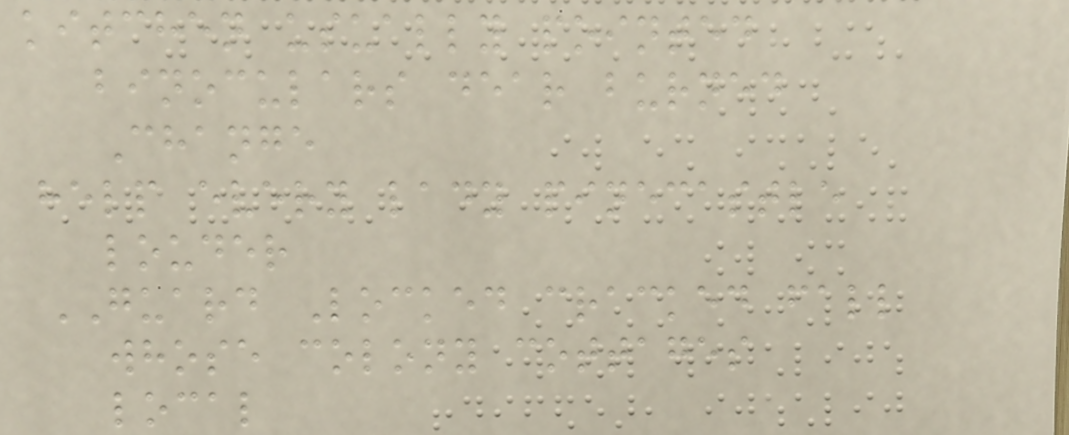kitchen usually pointed
binoculars dear burned
Change
help every lady pinecastle
louder
GUARD Locked cracked fall
whose colony cottages
local
